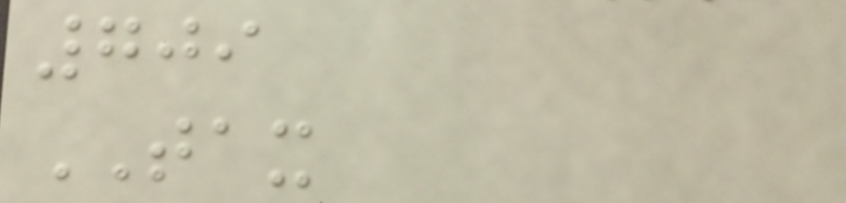709
TAX
